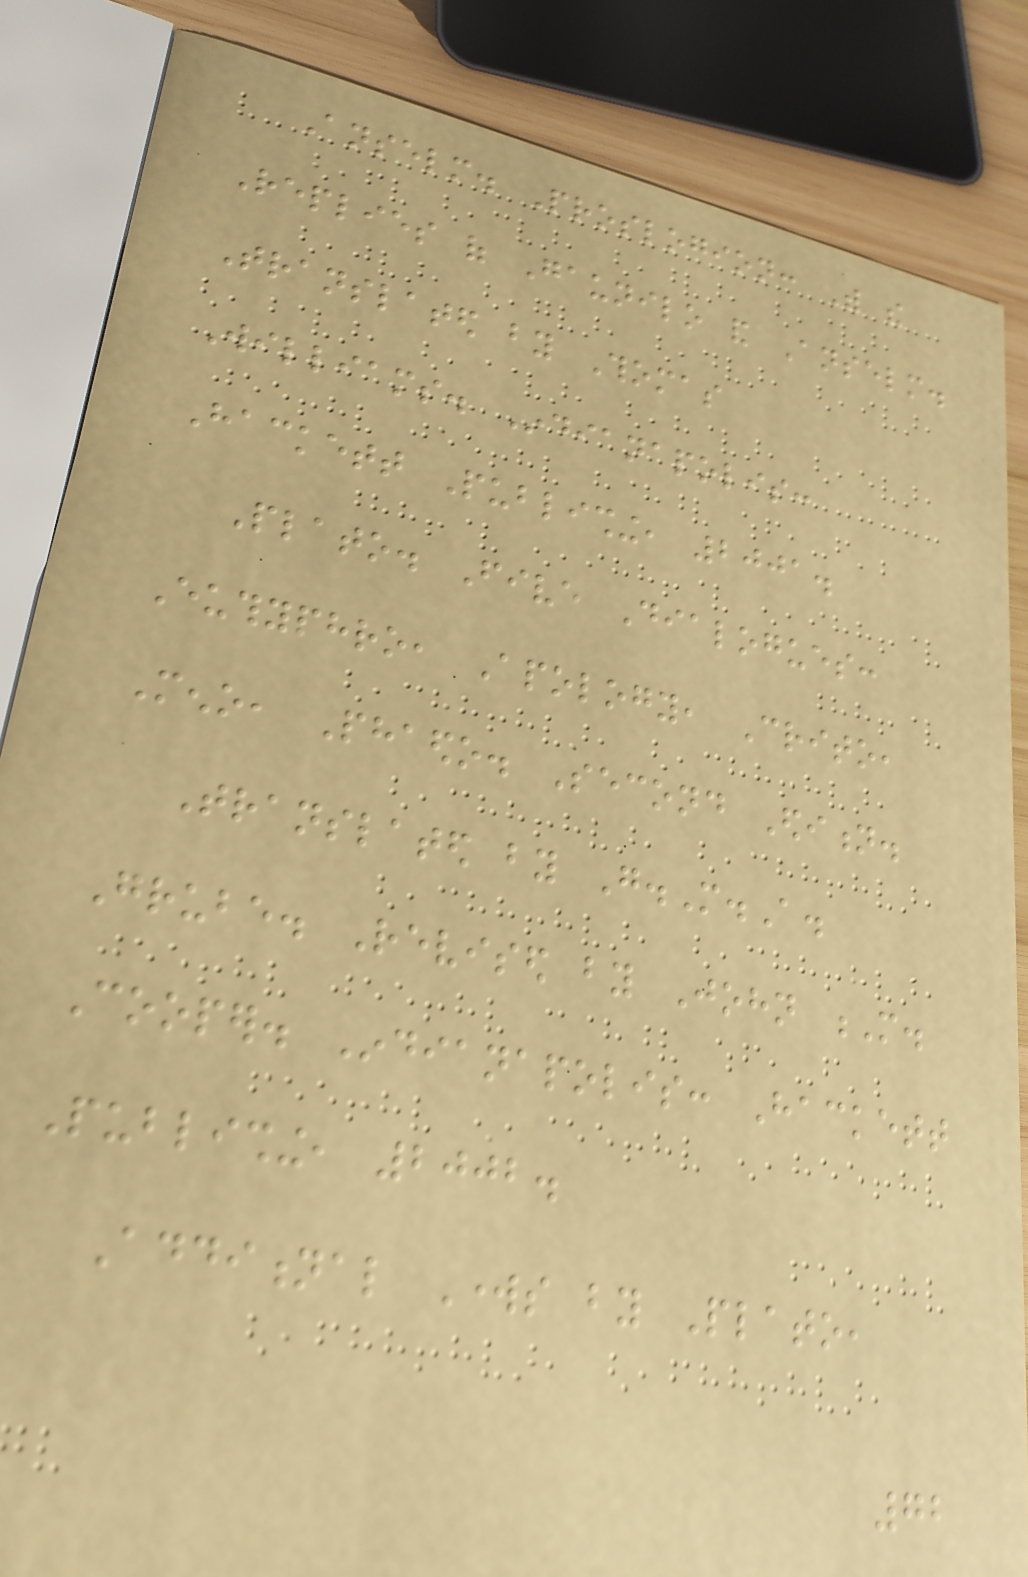Anselm. Proslogion: With the
Replies of Gaunilo and Anselm.
Translated by Thomas
Williams. Indianapolis:
Hackett Publishing, 2001.
Plato. Five Dialogues:
Euthyphro, Apology, Crito,
Meno, Phaedo. Second Edition.
Translated by G.M.A.
Grube. Revised by John M.
Cooper. Indianapolis: Hackett
Publishing, 2002.
Additional Works by Plato,
72
